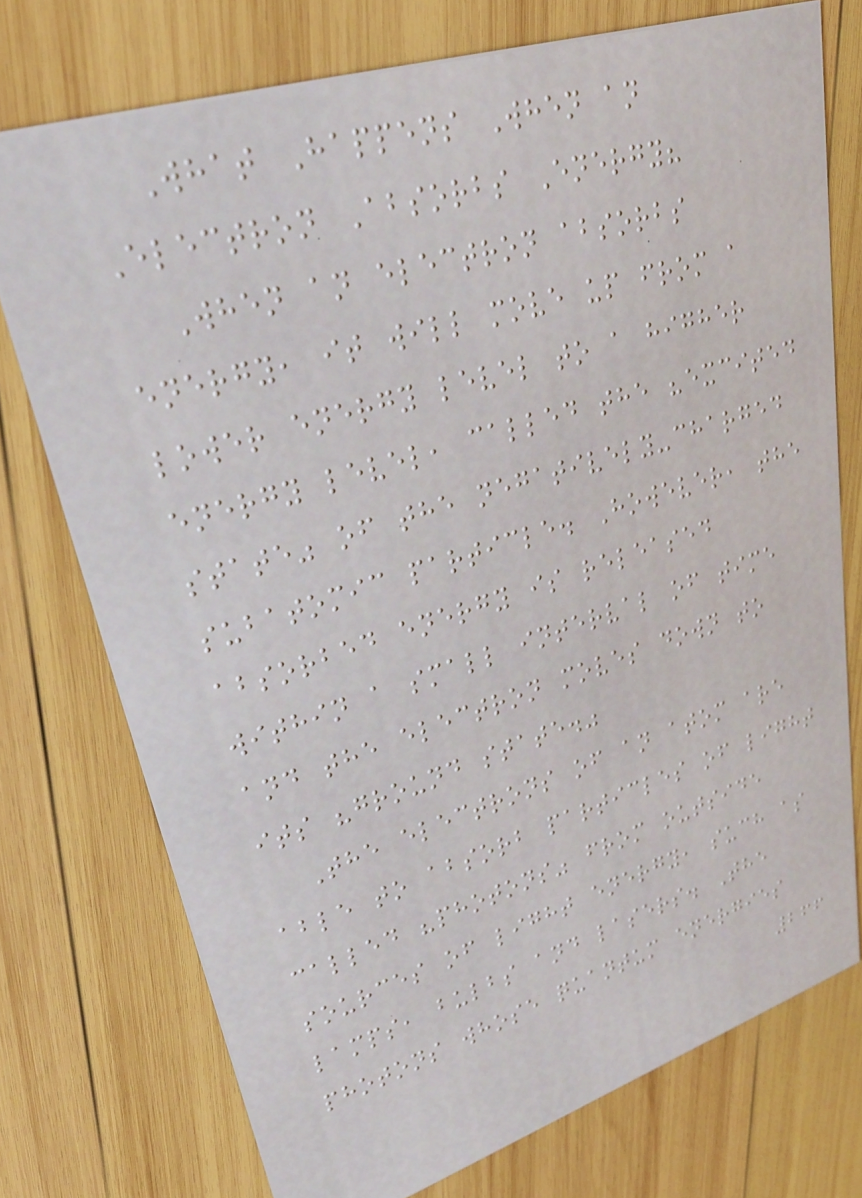What Happens When an
Electron Absorbs Energy?
When an electron absorbs
energy, it will move up from a
lower energy level to a higher
energy level, called the "excited
state" of the negatively-charged
subatomic particle. However, the
absorbed energy is released
within a small interval of time
and the electron moves down to
its "ground state."
The electrons of an atom are
able to absorb particles of light
called "photons" from outside
sources of light energy, such as
lamps, bulbs and lasers. The
photons whose quantum energies
266
